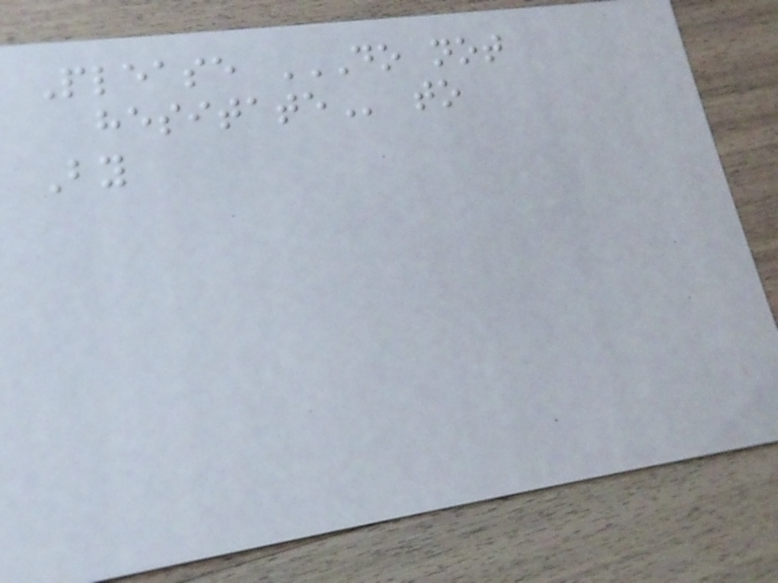Please DO NOT
HESITATE to
By
